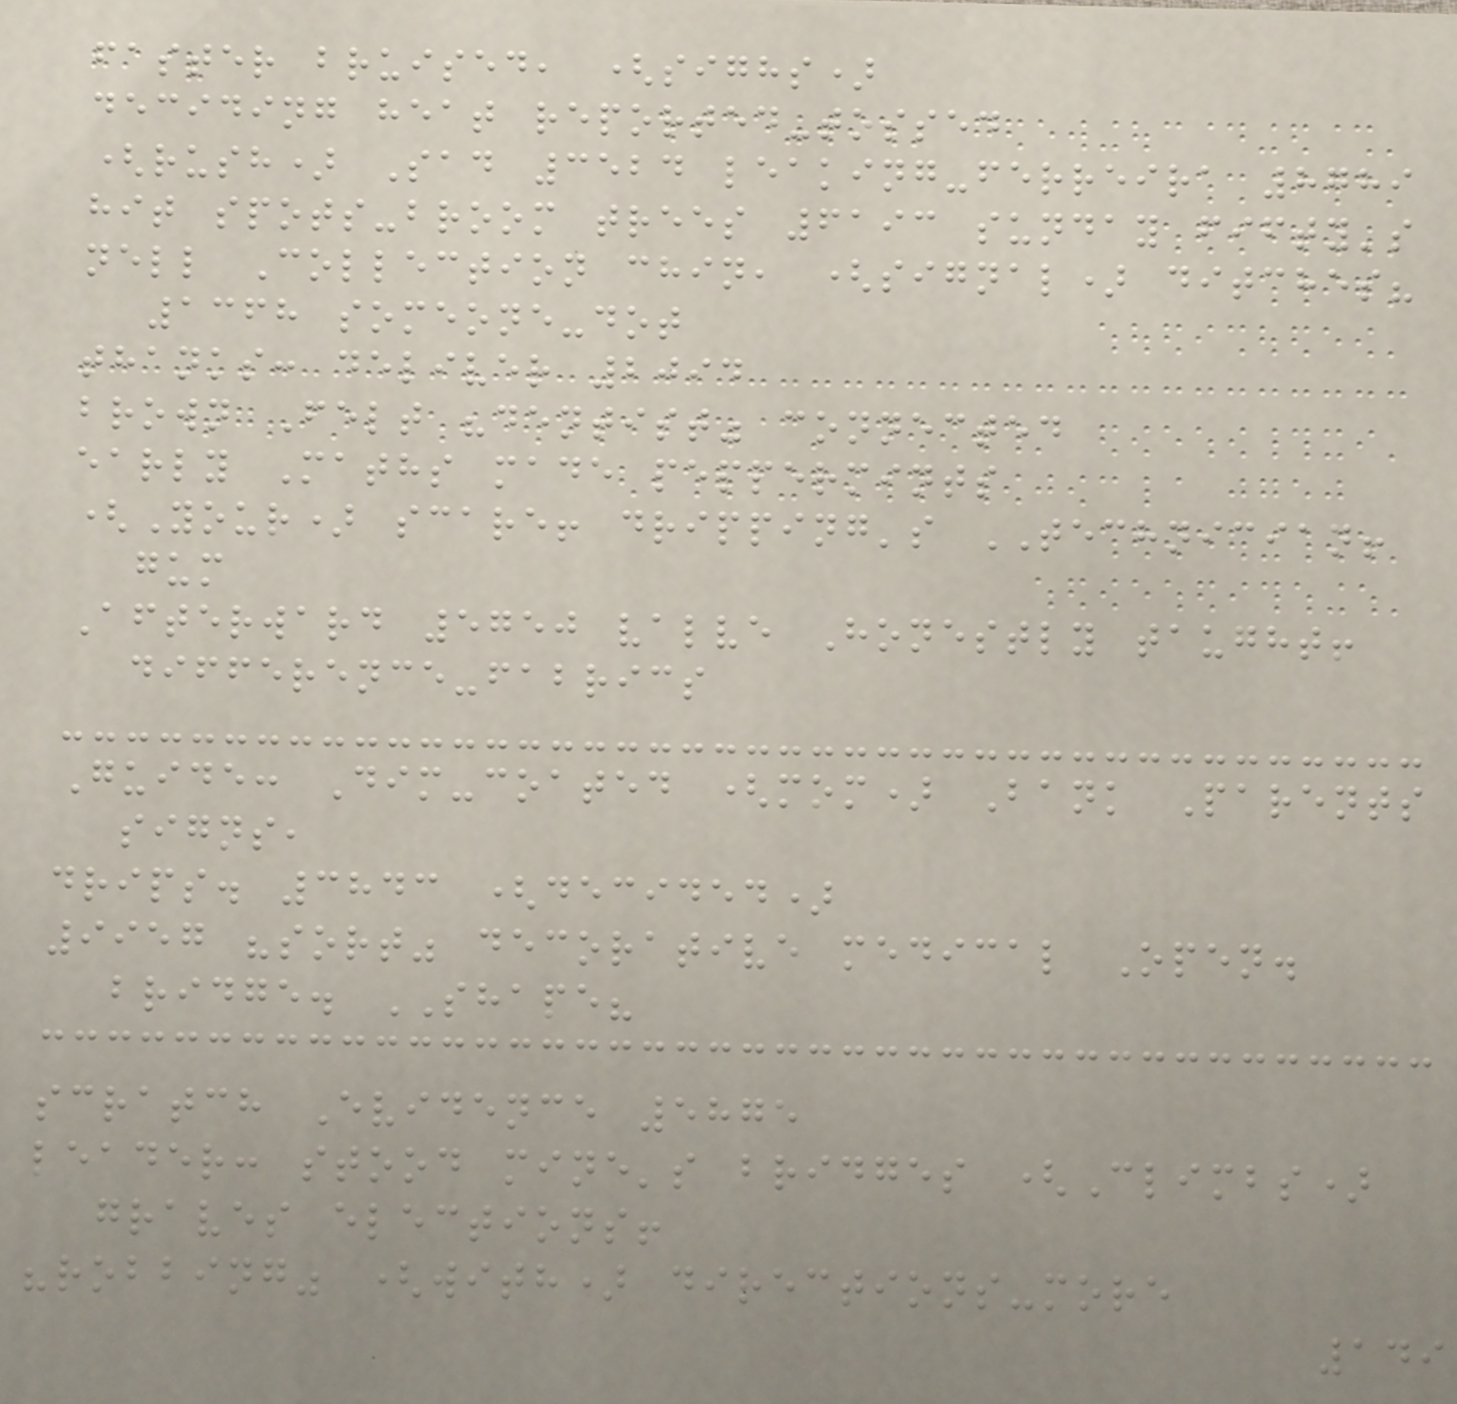faster bruised, (sighs)
deciding heat reported-tossed
(rush) Sad 3524 leaking-ferreira 8789
hit spots-broom trees 6193 sunday fifty's
nell Collection chin, (signal) ditches?
1368 someone-dot
thanks: deliver 2094
brown Felt "dentist" connected
early Maths made peppermints
(Your) scare! dripping's TECHNICIAN!
gum
Afterward 5750 valve Honestly taught!
difference-fabrics
Guide: Dim-coated (mom) Bank Parents
signs,
drips. 3843 (decided)
9957 "sort" decorative medical Open.
bridge. SHAPE?
scratch Evidence 5875
leader: stood mine's bridges (Climbs)
graves elections!
"robbing" (with) directions-more
149
